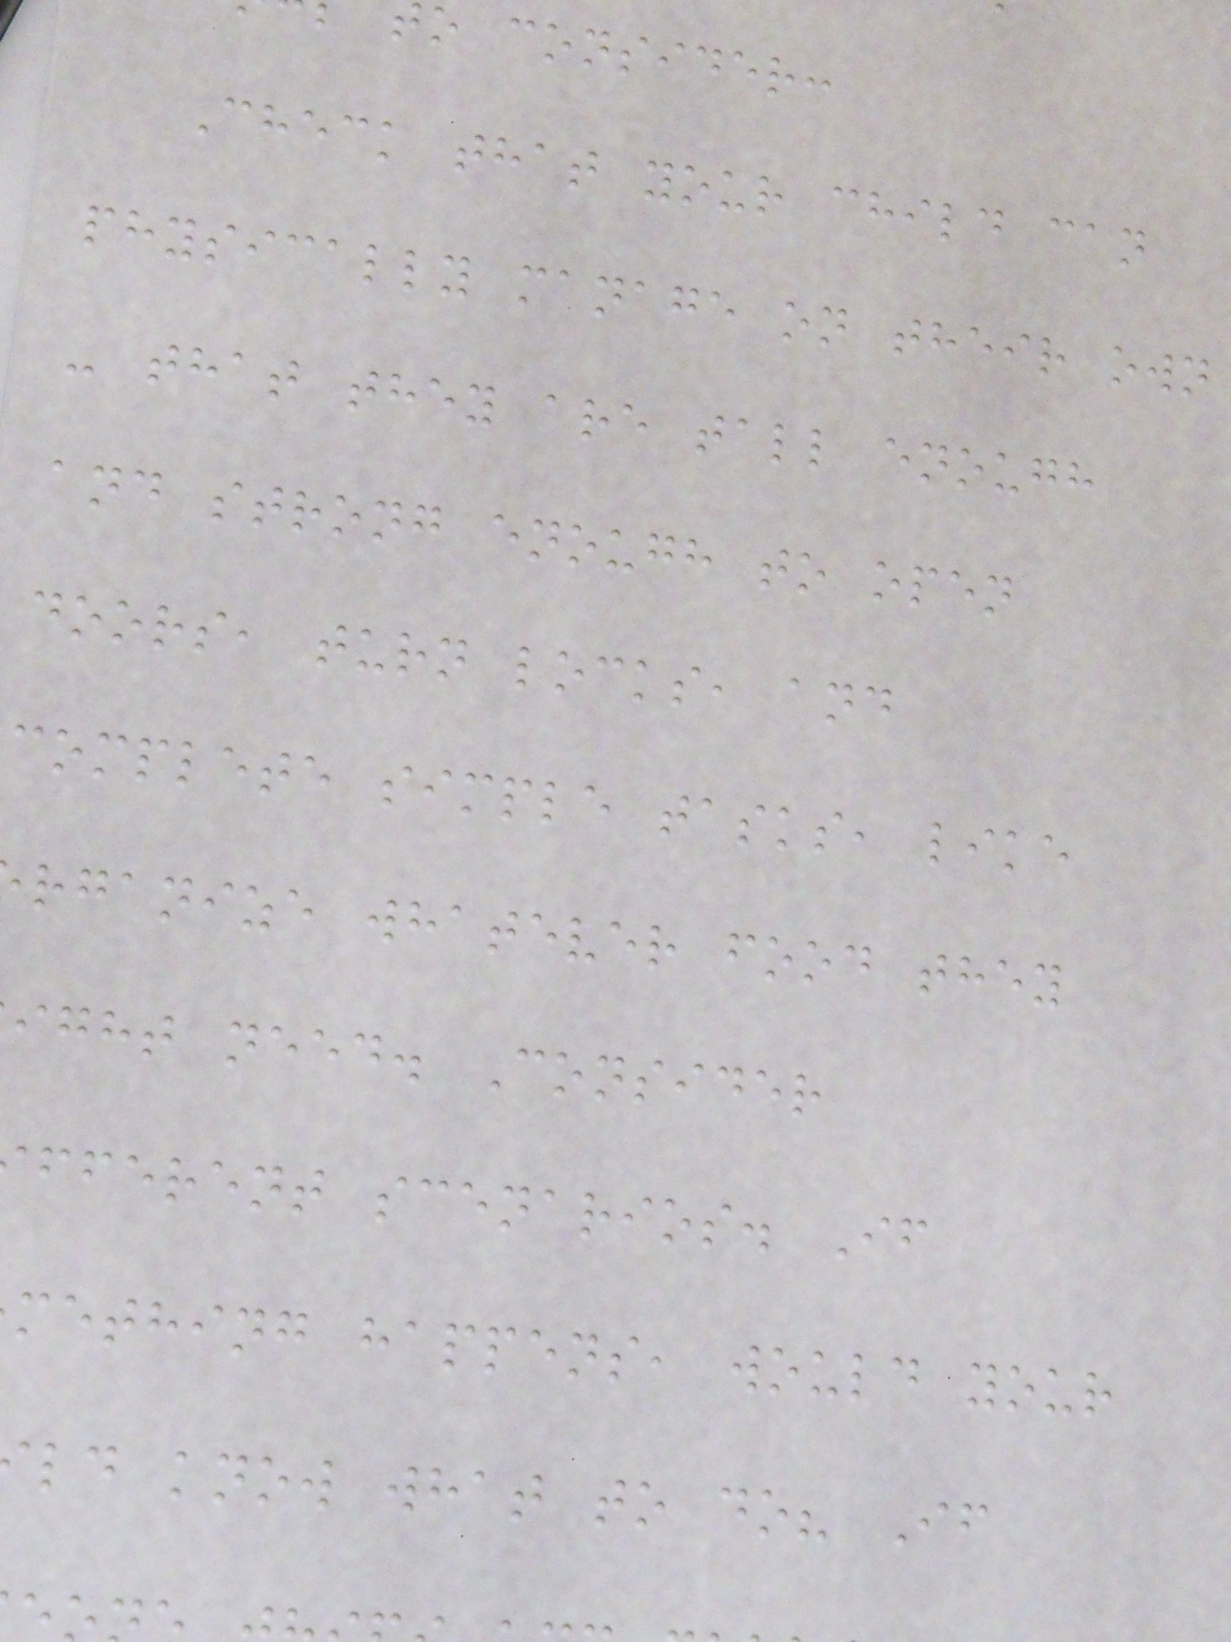o consider:
Check that your child can
physically manage on their own
- that they are tall enough
and strong enough to open
doors, turn locks, and
complete simple tasks, like
rganize whatever food they
ight need. Consider
fferent scenarios. If
mething happens, would your
ld know what to do? If
